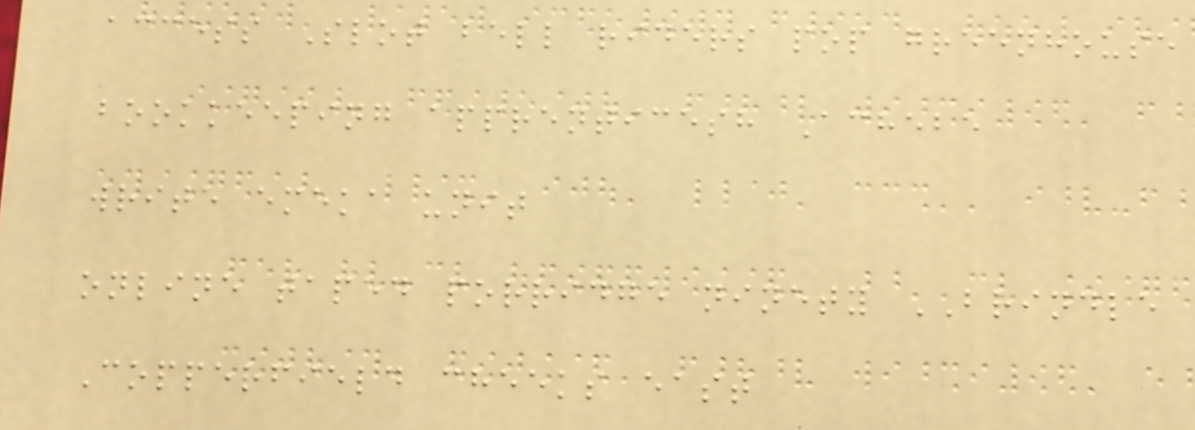access Slot bell riders pop greenhouse
bookkeeping apprenticesh Achebe
write emeka unit
online taped porridge ninety BRINDLE
Copperfield cheeks east
